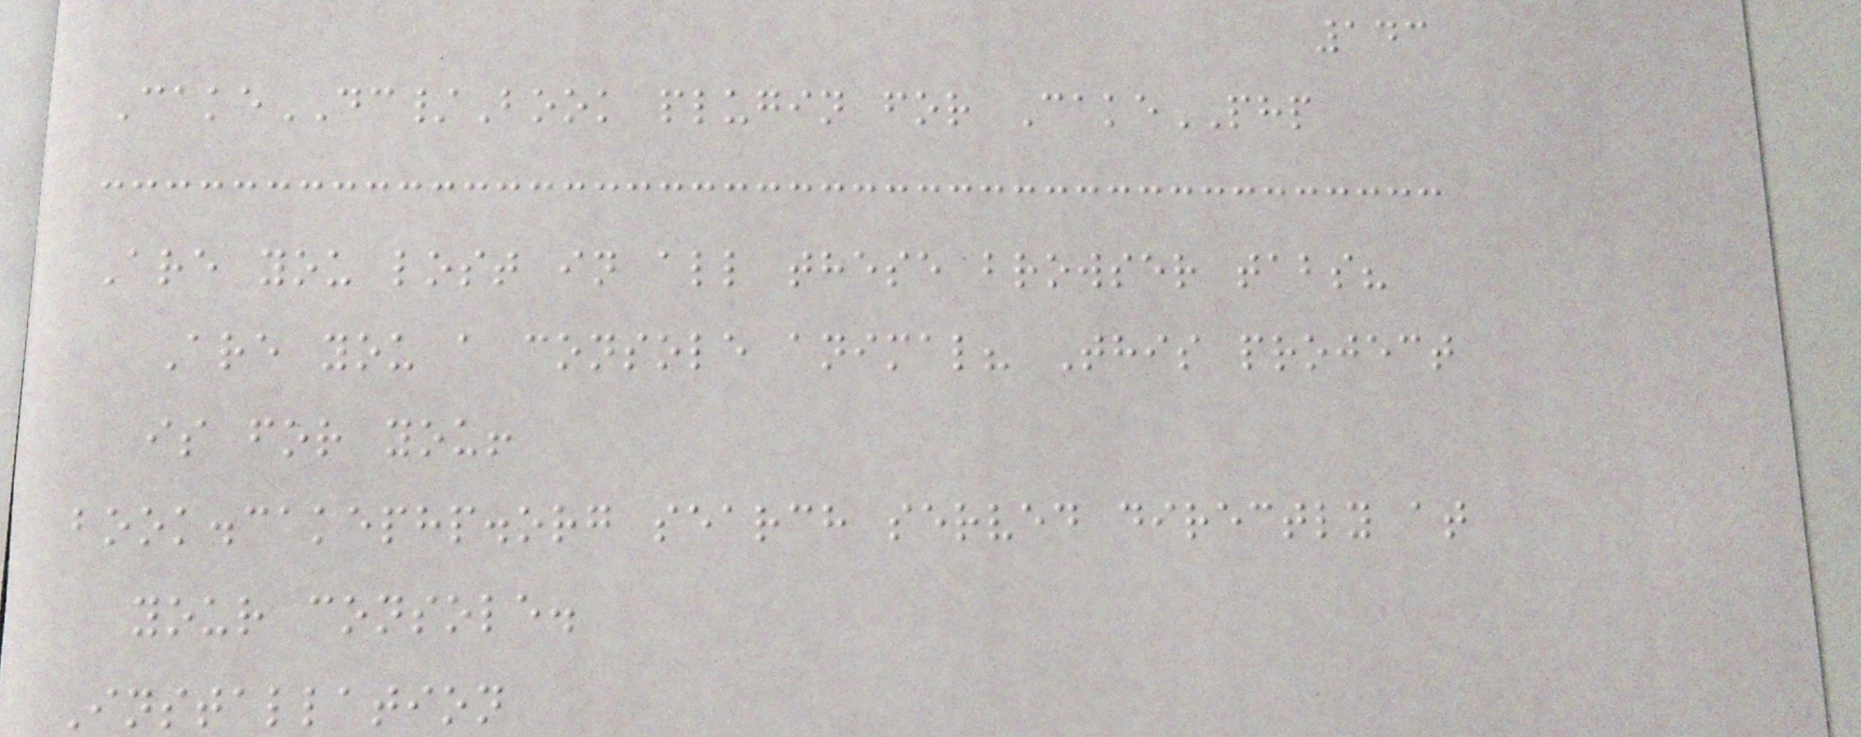143
CakeDC/Book plugin for CakePHP
Are you lost in all these browser tabs?
Are you a console animal? This project
is for you!
book.cakephp.org search served directly at
your console.
Installation
